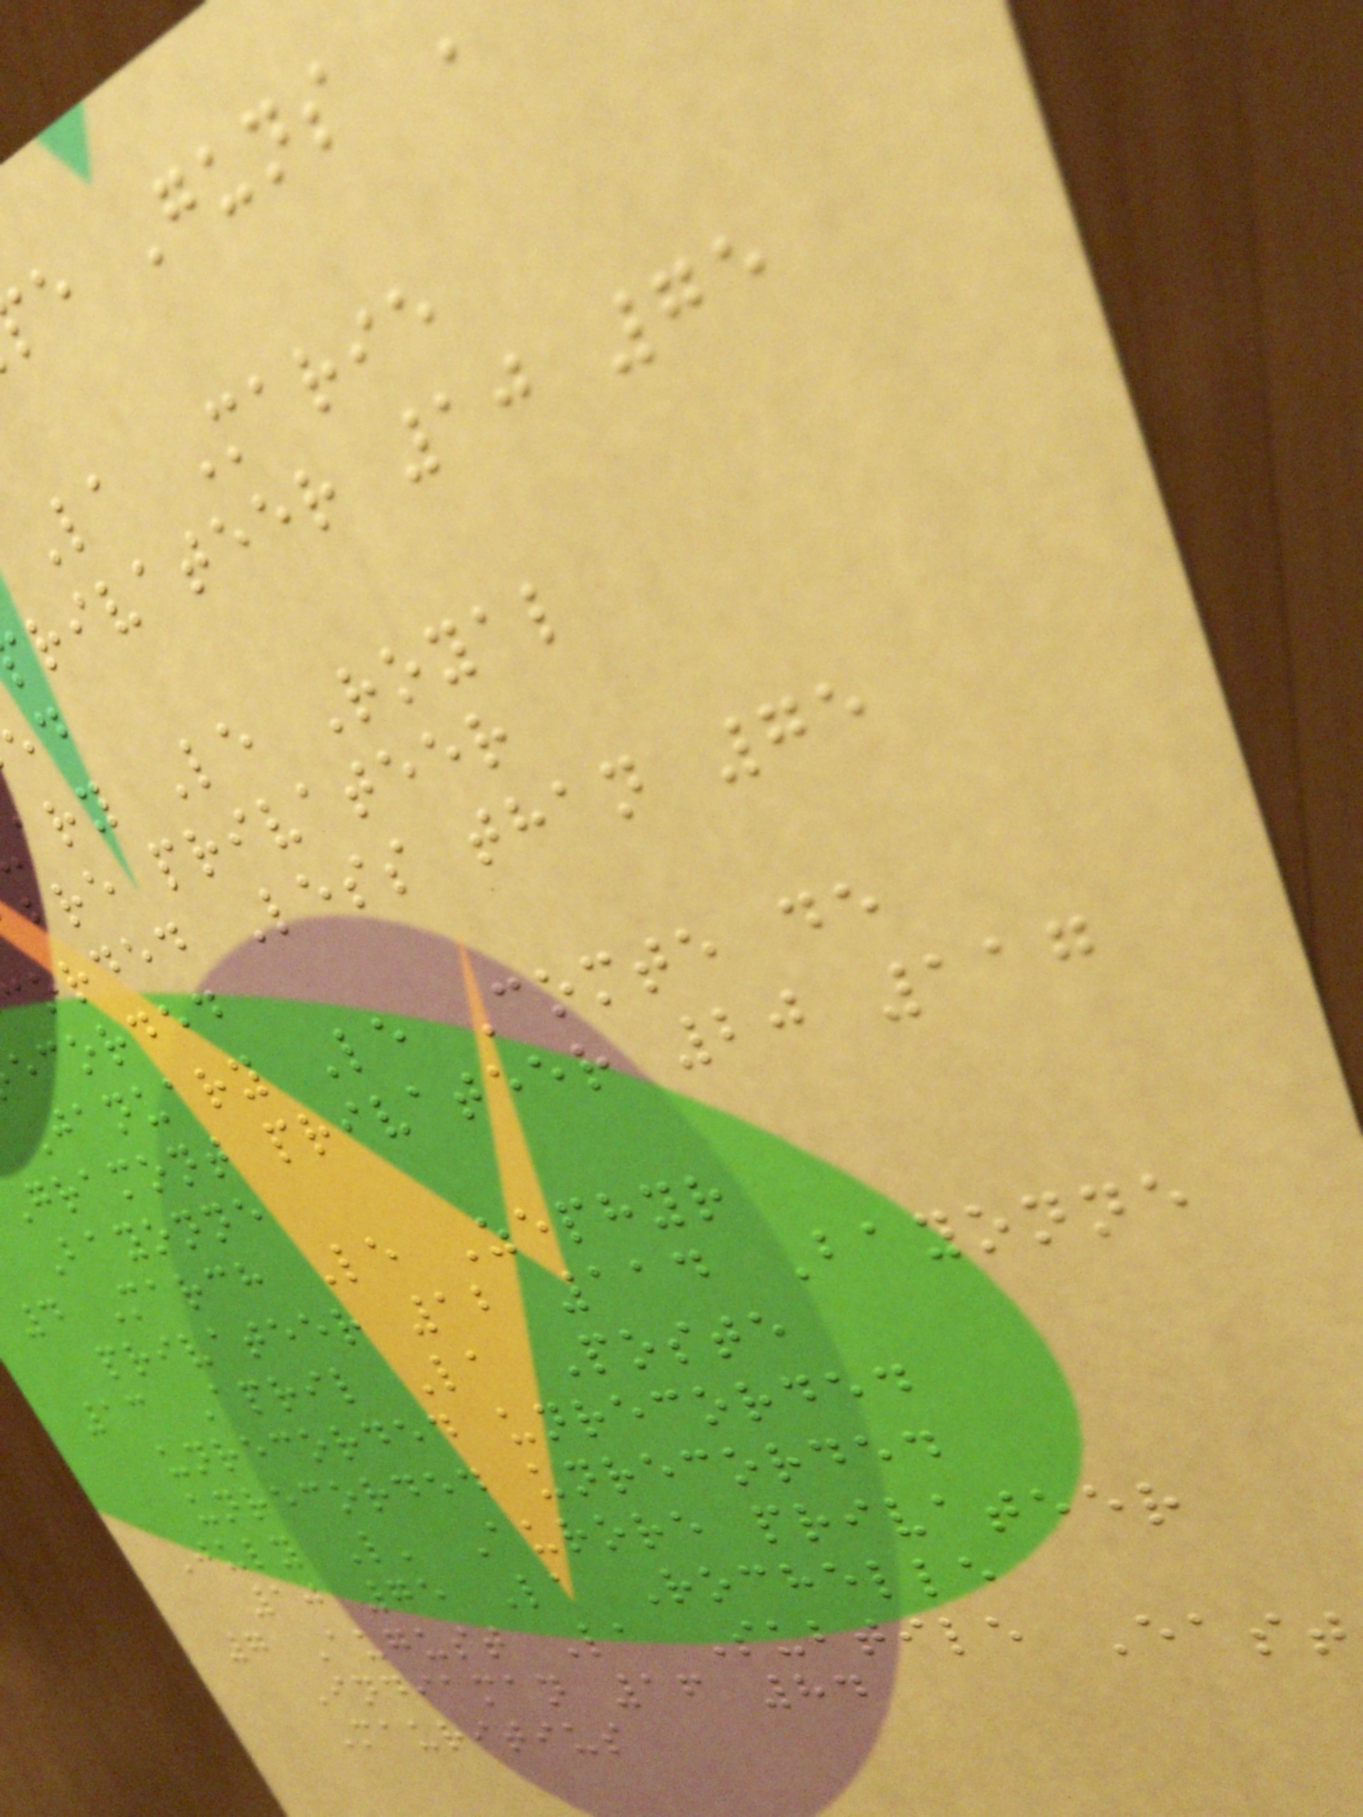La Marie
rivateer 10 75
ary Le Royal
bre privateer
orded Less than 75
ecorded
January Le Comte de
gramont privateer 20 117
Bayonne
4 March Le Zephyr
privateer 12 114 Bayonne
13 April La Poste
unrecorded unrecorded
unrecorded unrecorded
July L' Aurore privateer
10 75 La Rochelle
7 August La Subtile East
Indiaman 16 84
Mauritius
